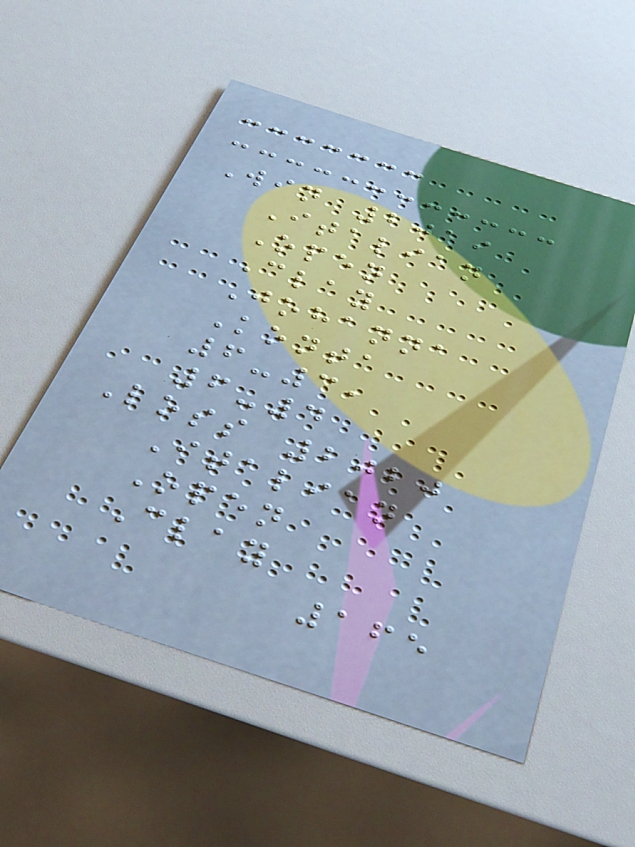Win 2019
Italian
Open
Clay
Johanna
Konta
6-3,
6-4
Loss 2020
Italian
Open
Clay
165
